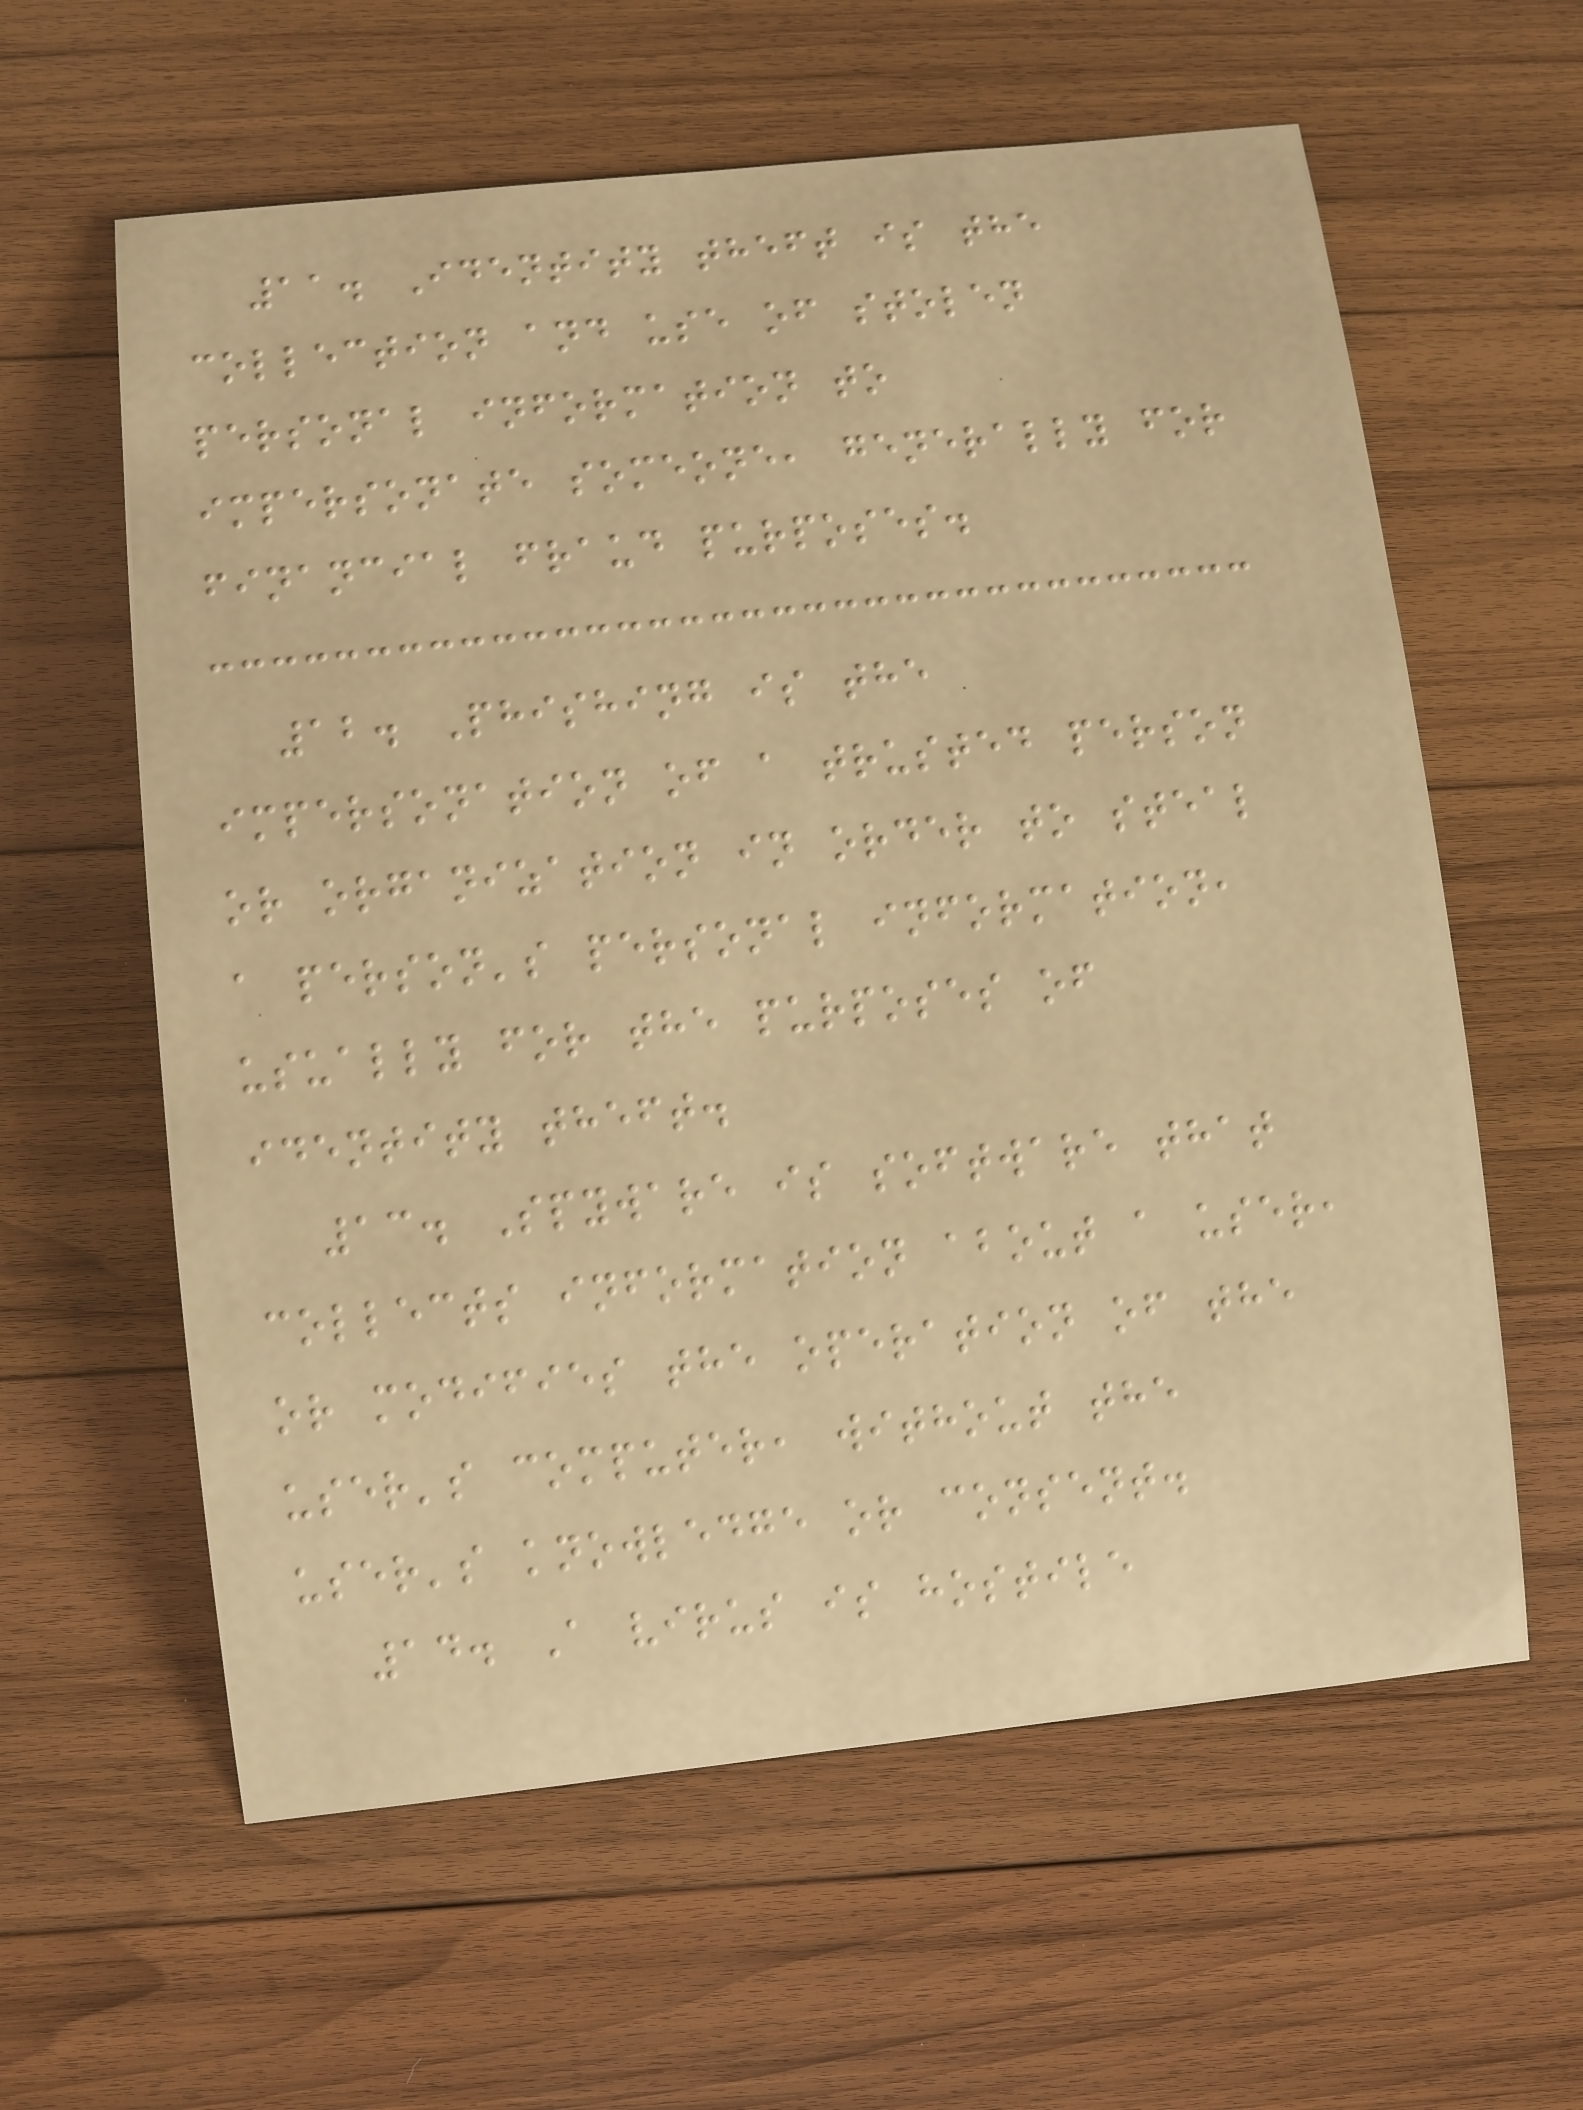11. Identity theft is the
collection and use of stolen
personal information to
impersonate someone, generally for
financial fraud purposes.
12. Phishing is the
impersonation of a trusted person
or organization in order to steal
a person's personal information,
usually for the purposes of
identity theft.
13. Spyware is software that
collects information about a user,
or modifies the operation of the
user's computer, without the
user's knowledge or consent.
14. A virus is hostile
